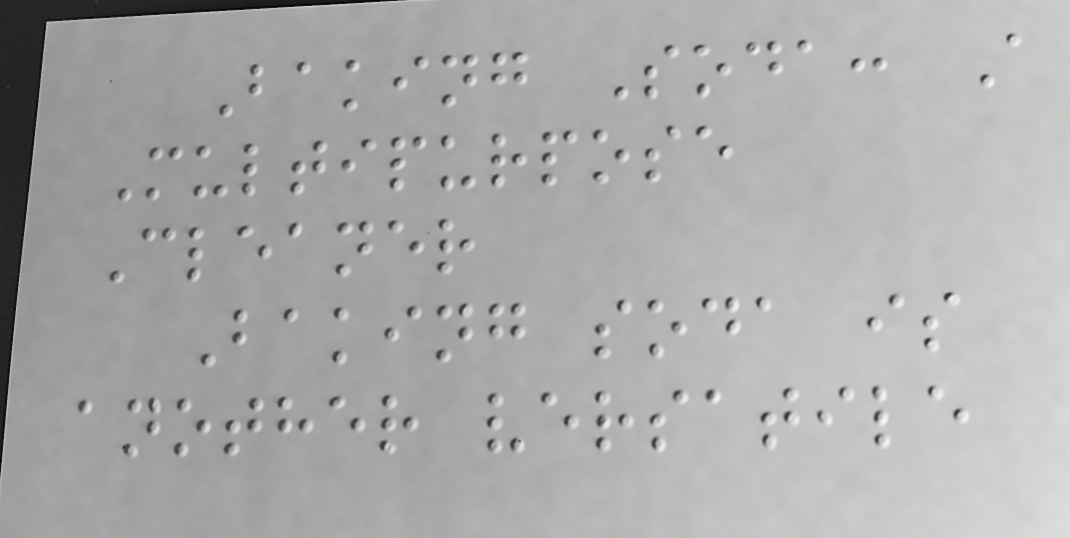Baking Soda: A
Multipurpose
Cleaner
Baking soda is
another versatile
